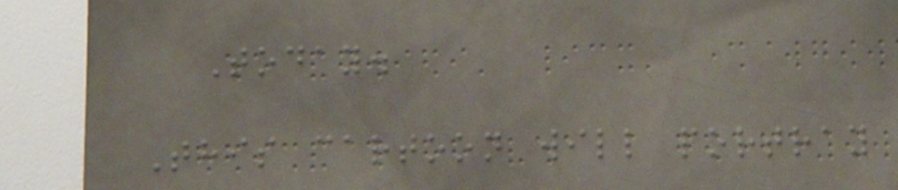Today.
This cartoon will portray
